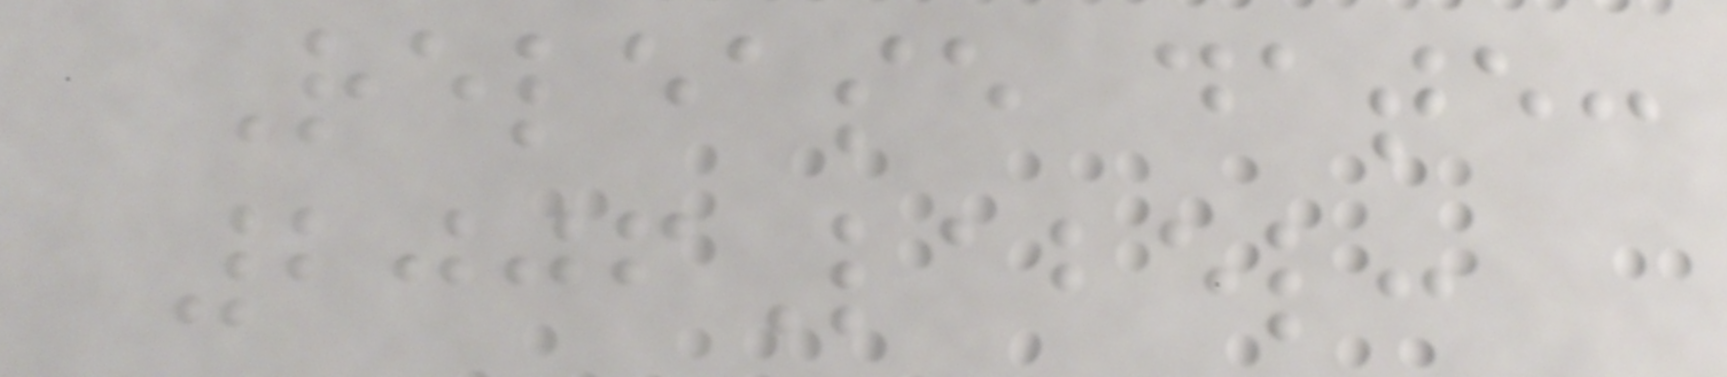Release date:
2006Label:
